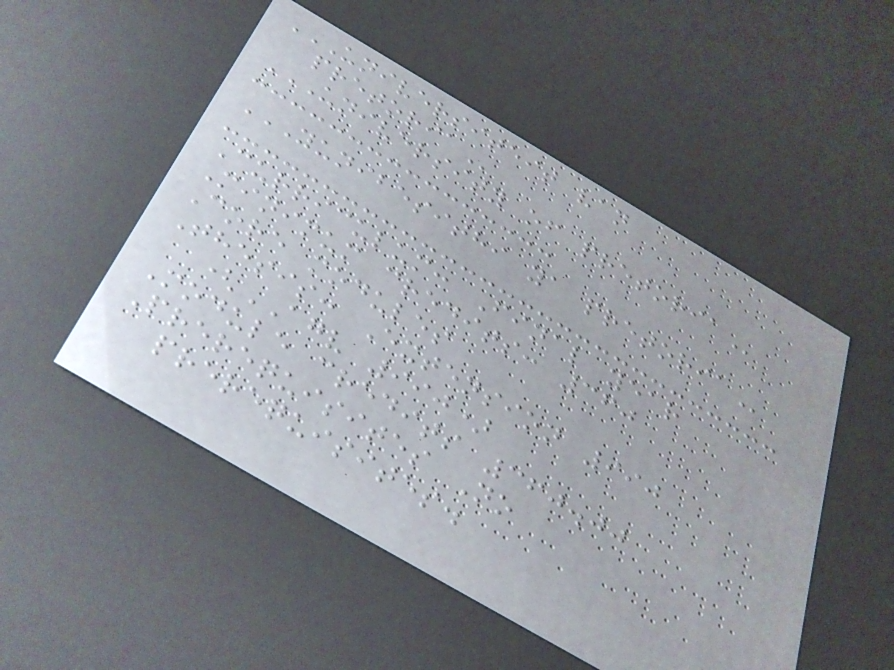UNIVERSITEIT VAN
PRETORIA
UNIVERSITY OF PRETORIA
YUNIBESITHI YA PRETORIA
Curriculum: Final year
Minimum credits: 360
Core modules
Thesis: Extension 990
(AGV 990)
Module credits 360.00
Prerequisites No
prerequisites.
